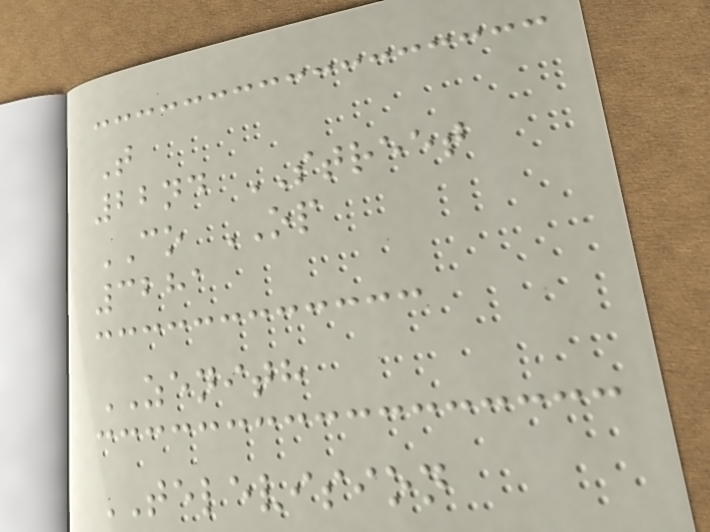T
22nd STREET
CO OP
3281
ZENITH
TELEVISION
